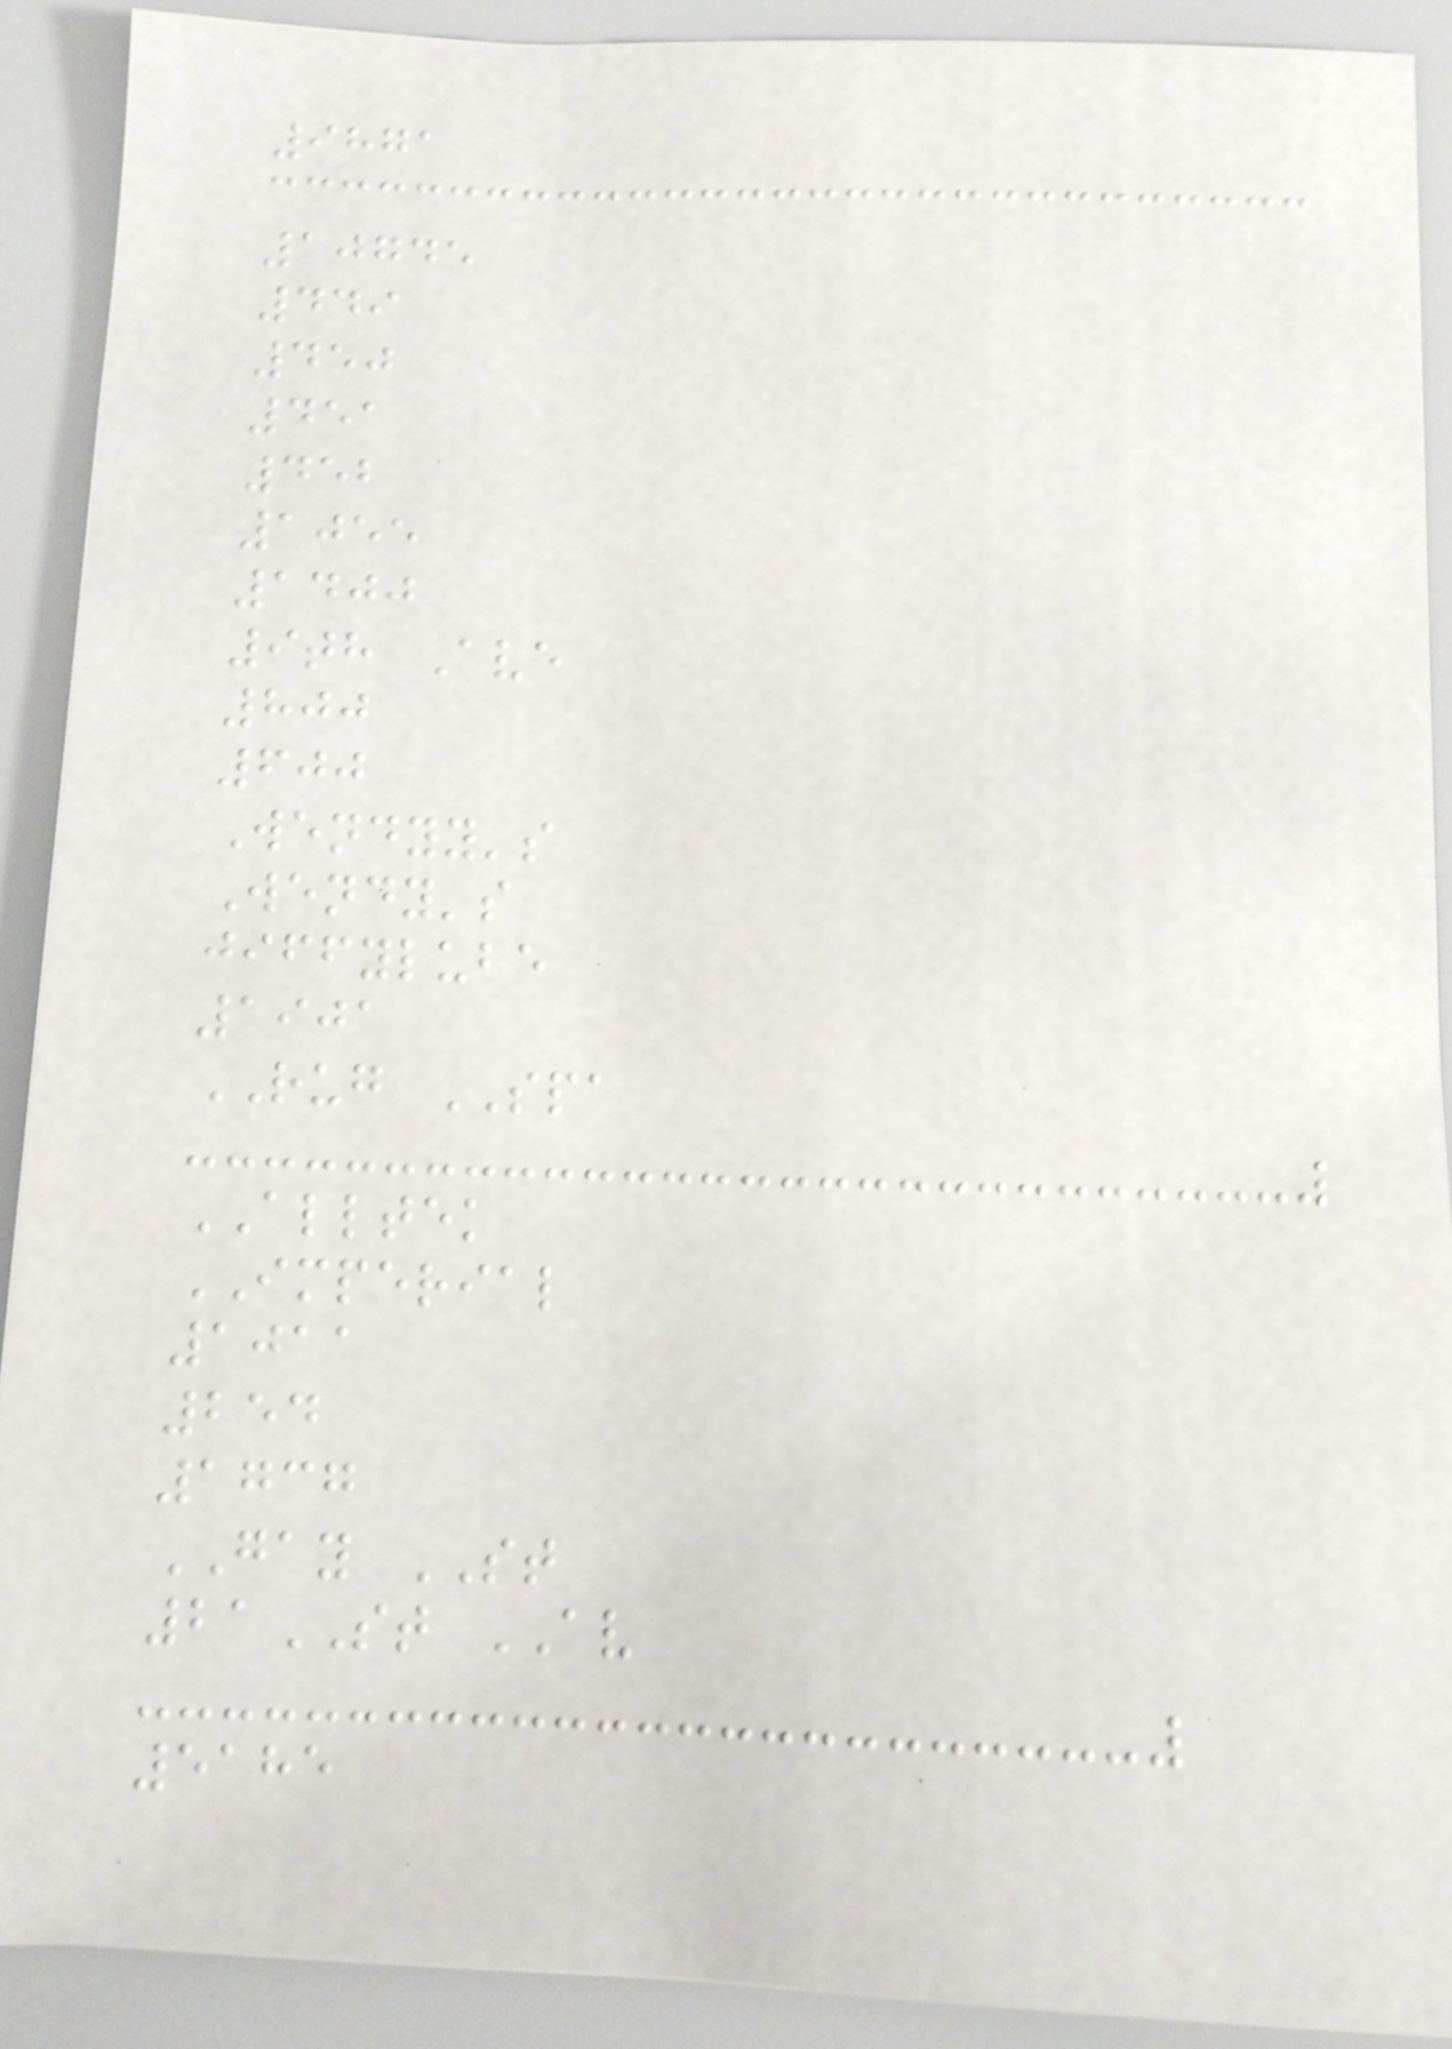9871
10745
449
450
451
452
1055
1400
9th Ave
800
600
Wendyy's
Wendy's
jiffylube
1901
RUG SPA
ALLTEK
IMPERIAL
1011
254
1737
GAY ST
21ST AV
5185
